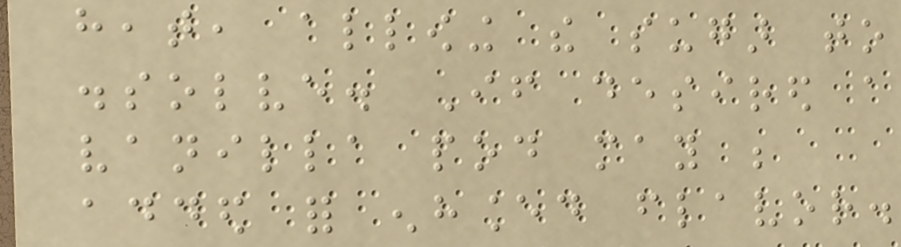heat, allowing the sugar to
dissolve. If desired a
vanilla pod may be
added for enhanced flavor.
